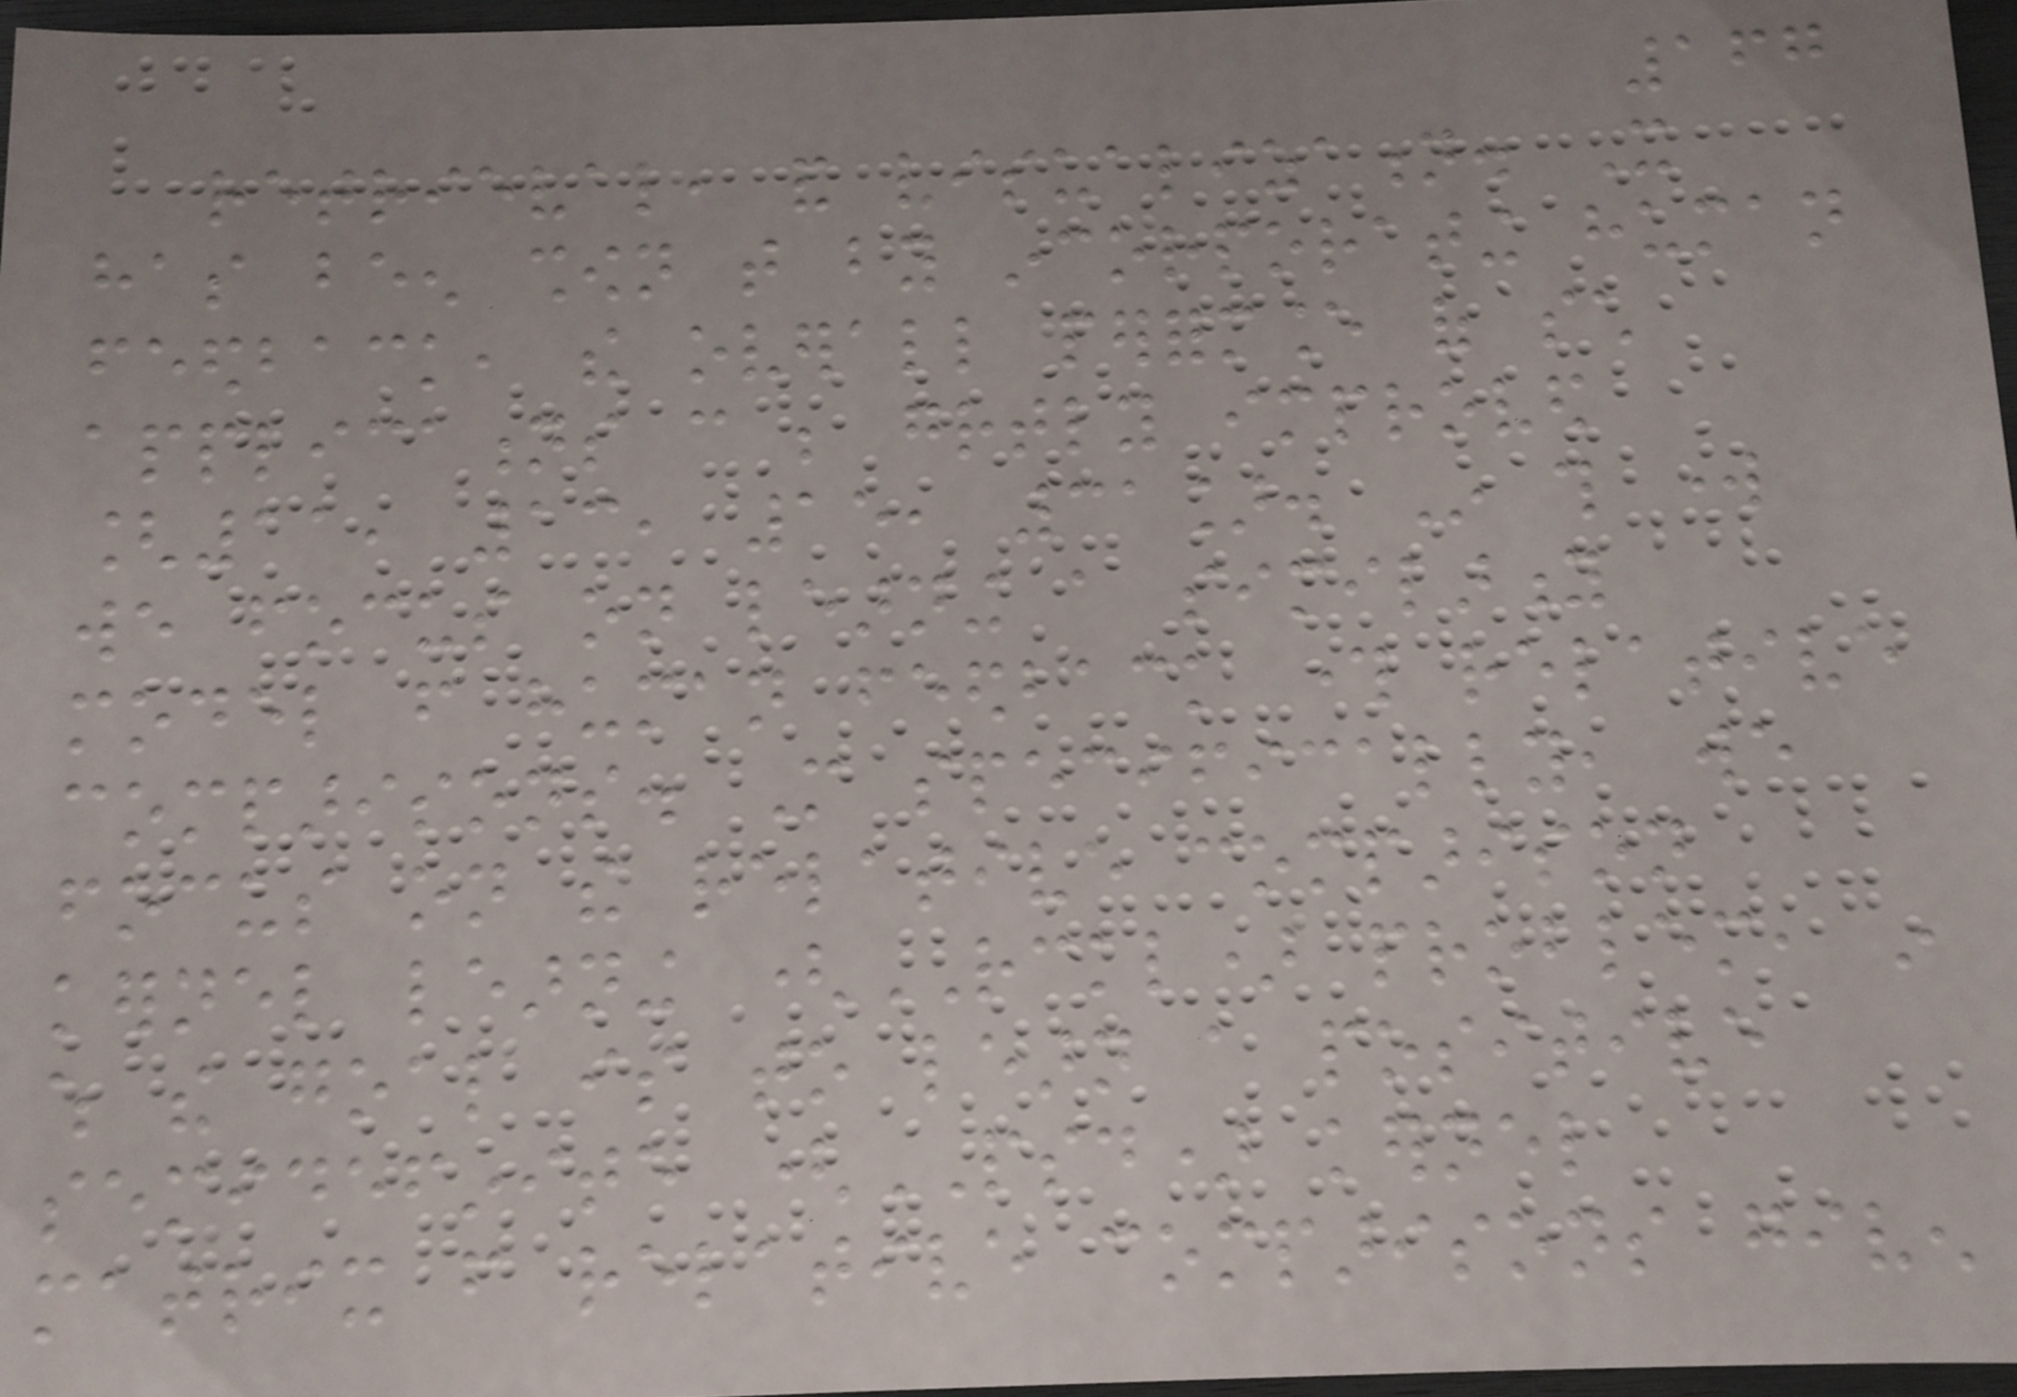167
retrieval, and visualization. It
has been shown that by incorporating human
feedback, the overall performance of such
applications can be greatly improved
[11, 13, 15, 31]. In this work
we focus on learning a similarity
model from human feedback through relative
comparisons. More specifically, we
focus on the relative comparison
kernel learning (RCKL) problem, in
which the goal is to learn a positive
semidefinite (PSD) kernel
matrix from relative comparisons given
